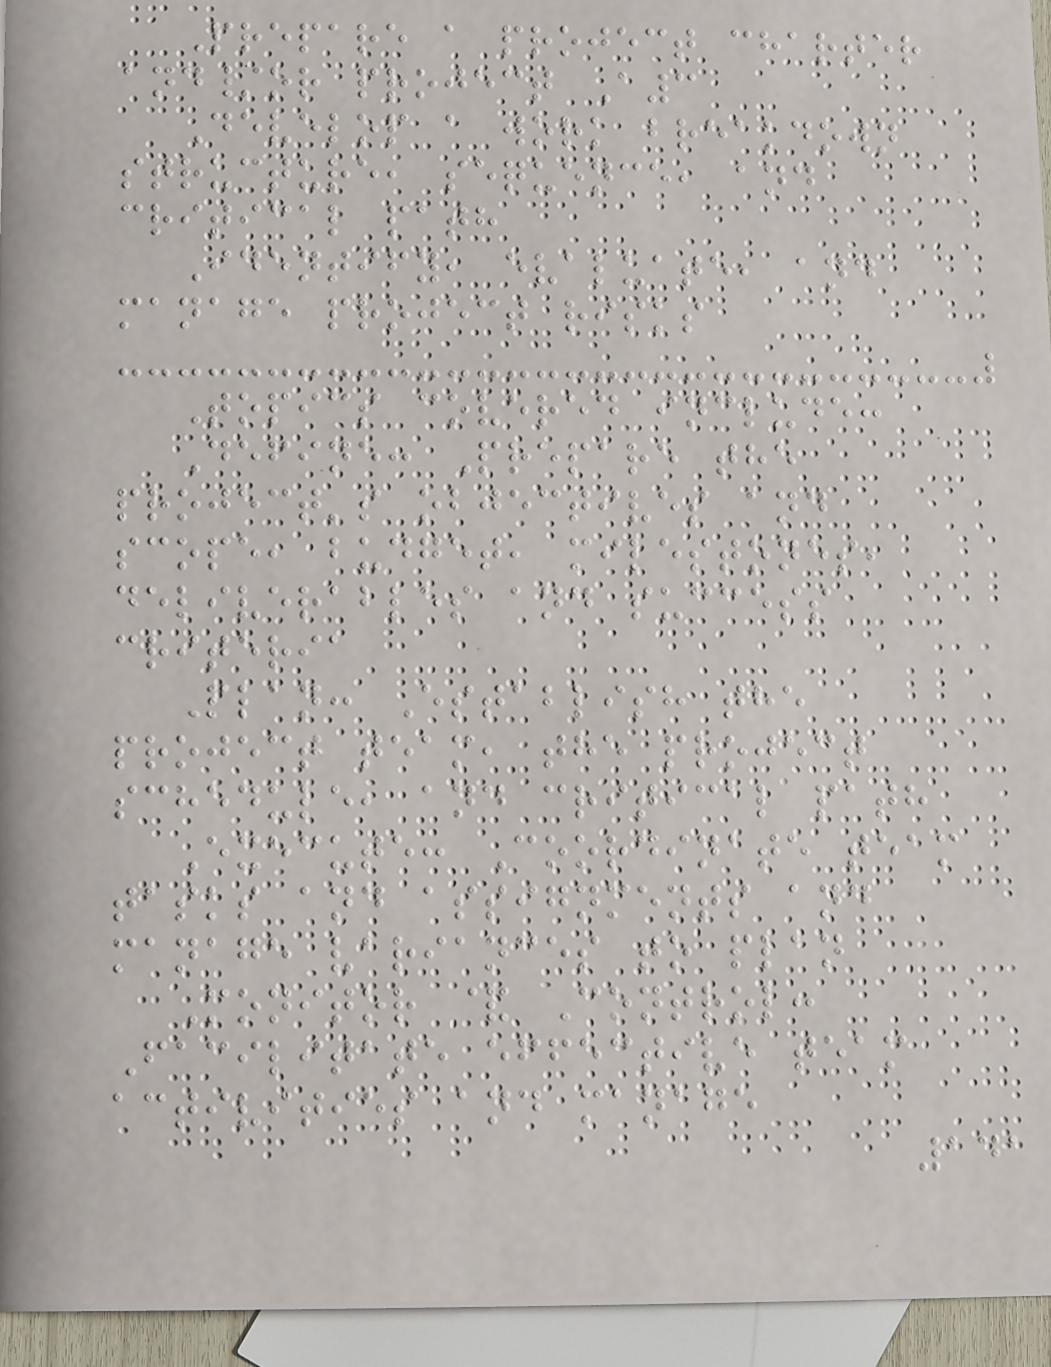Prepare a project charter
and/or project A3
Develop a work breakdown
structure, sequence, and
critical path
Identify, evaluate, and
manage project risks
Topics covered include:
Define: Prepare the
project's objectives and
scope, budget, milestones,
deliverables and success
criteria
Plan: Establish the
project team, the project
schedule, and critical path
Execute: Coordinate team
tasks and assignments and
manage variances to plan
Monitor & Control:
Facilitate effective team
activities and manage
141
